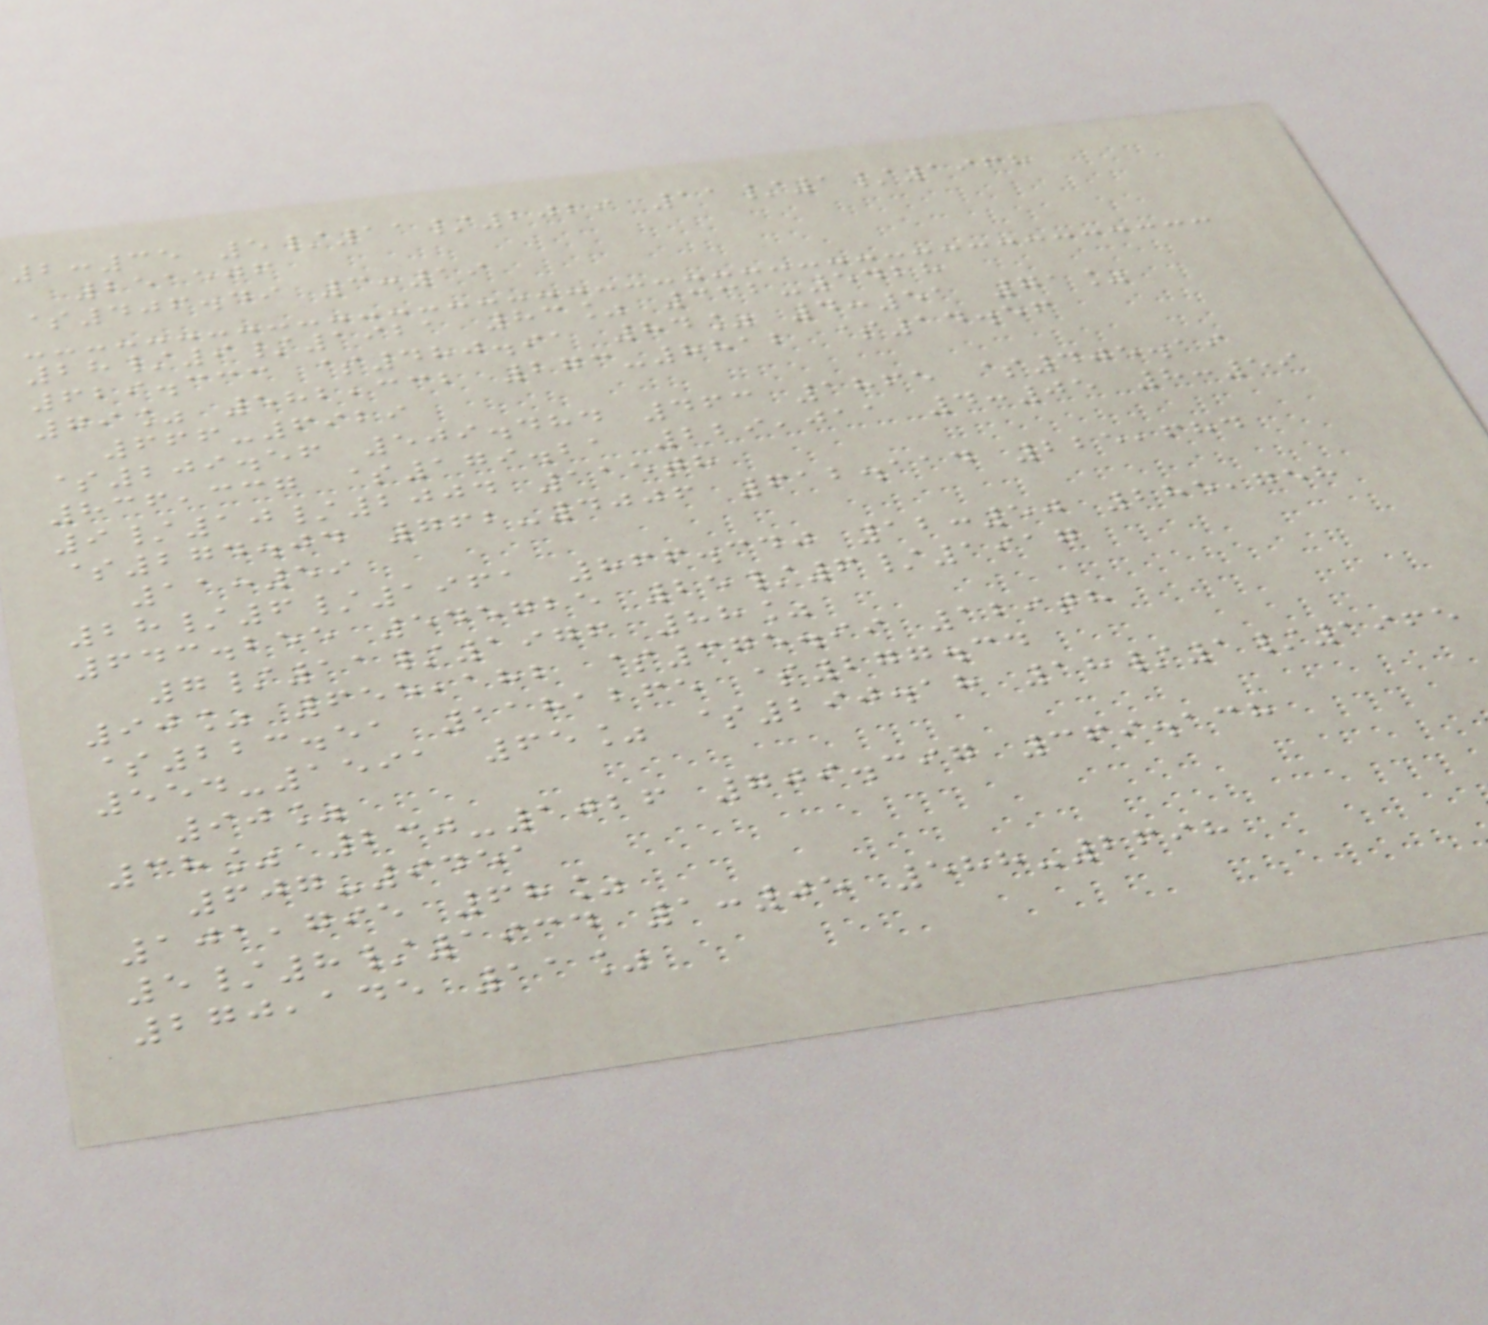2:35 5/11/2029 11/1/1968
251506
$406.49 3:19
28/9/1921 83% 332-5428
629.333 $480.91 84% 4:51 71%
79% 582,332 273-8812 $14.56
666-6929
$209.56 509.484 463 1865 $405.19
836,337 $179.21 229,011 4:05 8:59
9/10/2004 115th
$274.04 762-4006 612.114 225,684
11:59
28/6/1961 866.340 12:50 285,758
643.255 545725 25/6/1917
7/11/1976 88%
90% 655,182 $375.99 129th
$223.51 1181265 $277.34
554-1591 65% $290.18 18/1/1965
90%
38% 230-1026 709.397 369.138
607-9451
101,795 68%
5/8/1934 1:05 588-2698
270,145 11%
